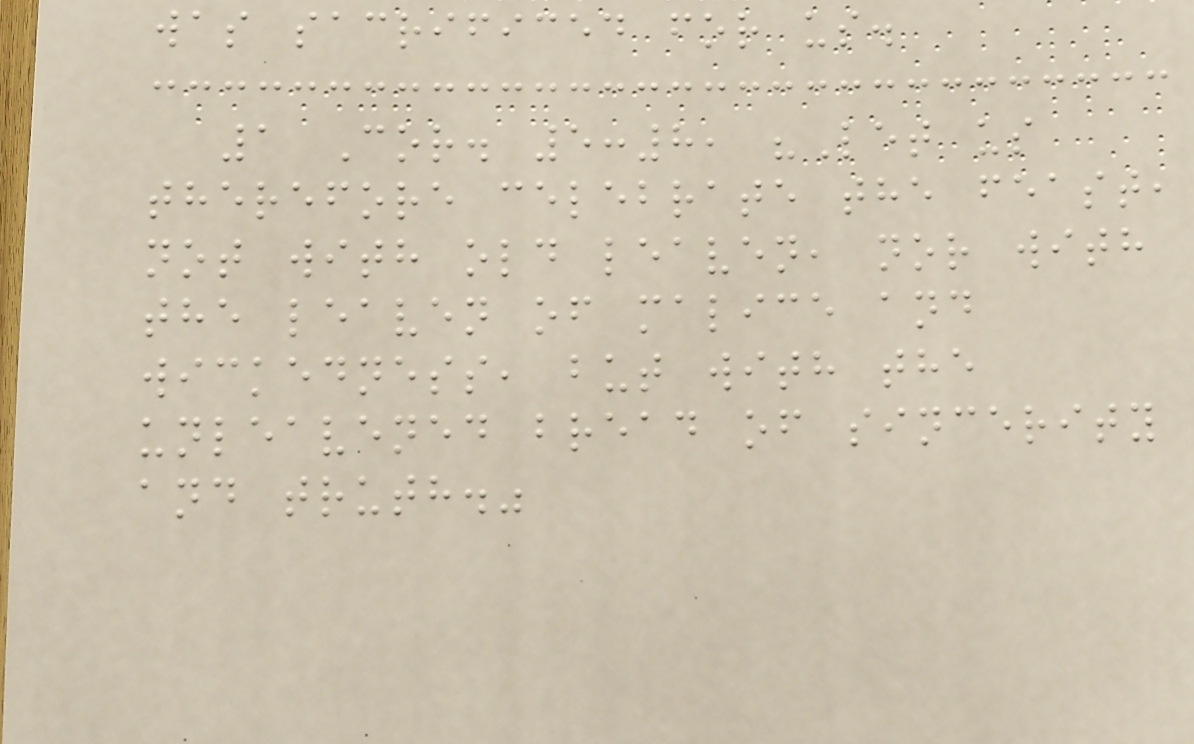was sacrificed for us.
1 Cor. 5:8, "Let us
therefore celebrate the feast,
not with old leaven, nor with
the leaven of malice and
wickedness, but with the
unleavened bread of sincerity
and truth."
